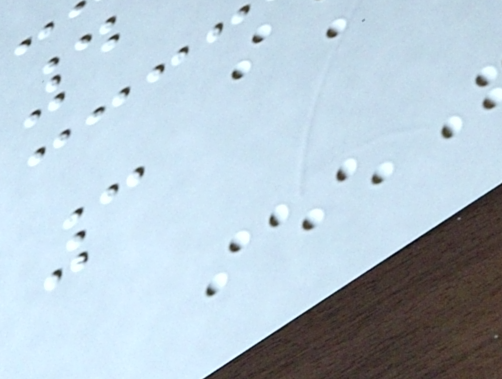4
3
